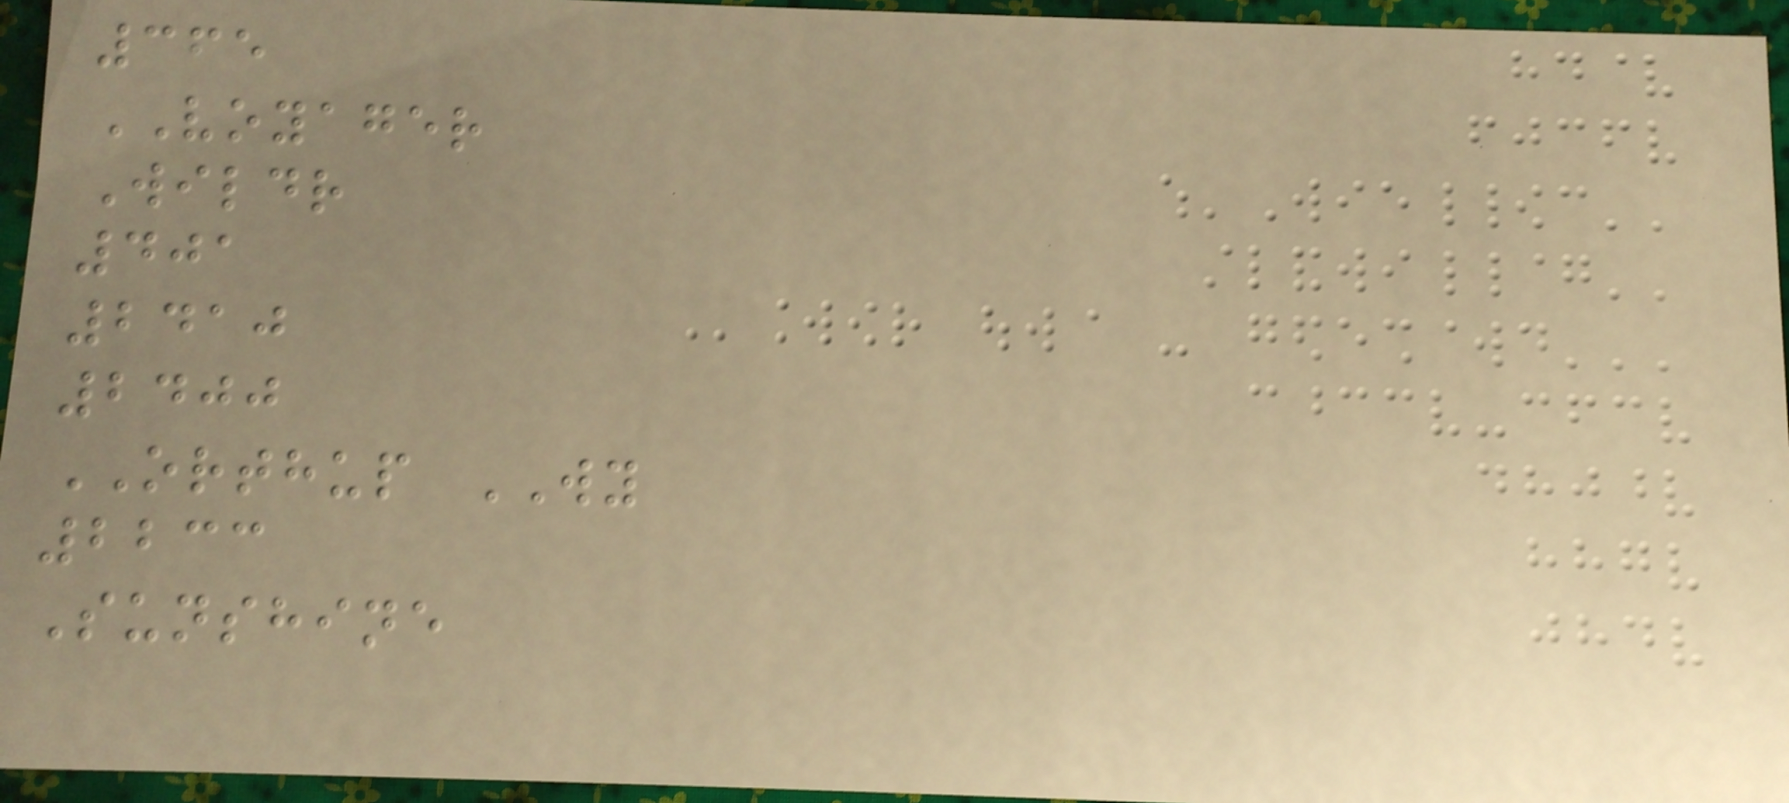365
VOYAGER
Wildr
401
2410
2400
ORTHUP WY
2233
Sunshine
